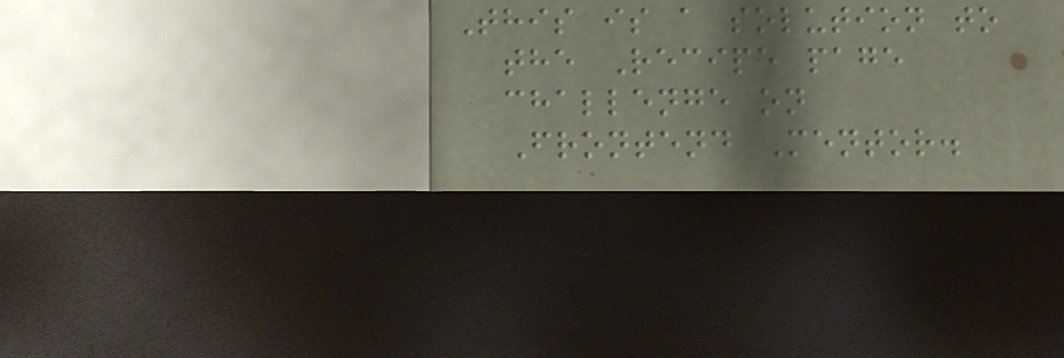This is a solution to
the Recipe page
challenge on
Frontend Mentor.
